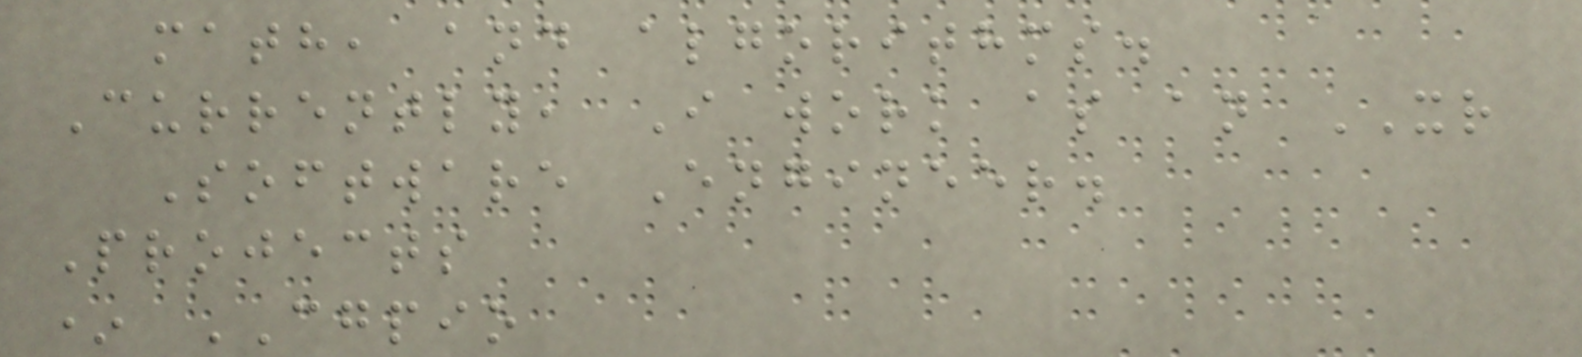math, and algorithms.
Currently, I work as an XR
Software Engineer.
Projects
* CGPIO
